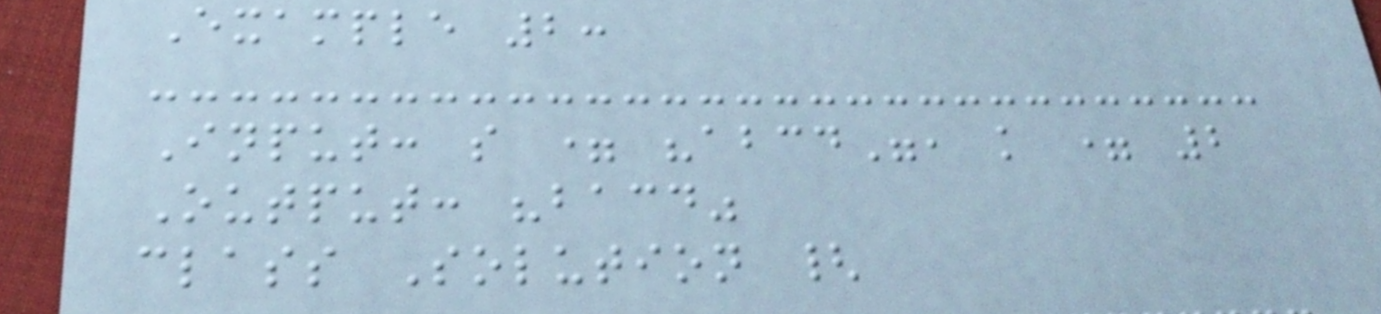Example 2:
Input: s = "abcd", k = 2
Output: "bacd"
class Solution {
